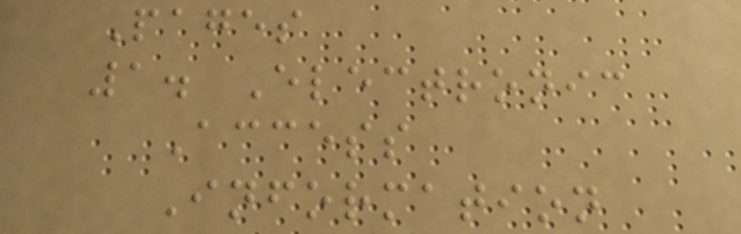Pages
1. Electronic
Access
Information
